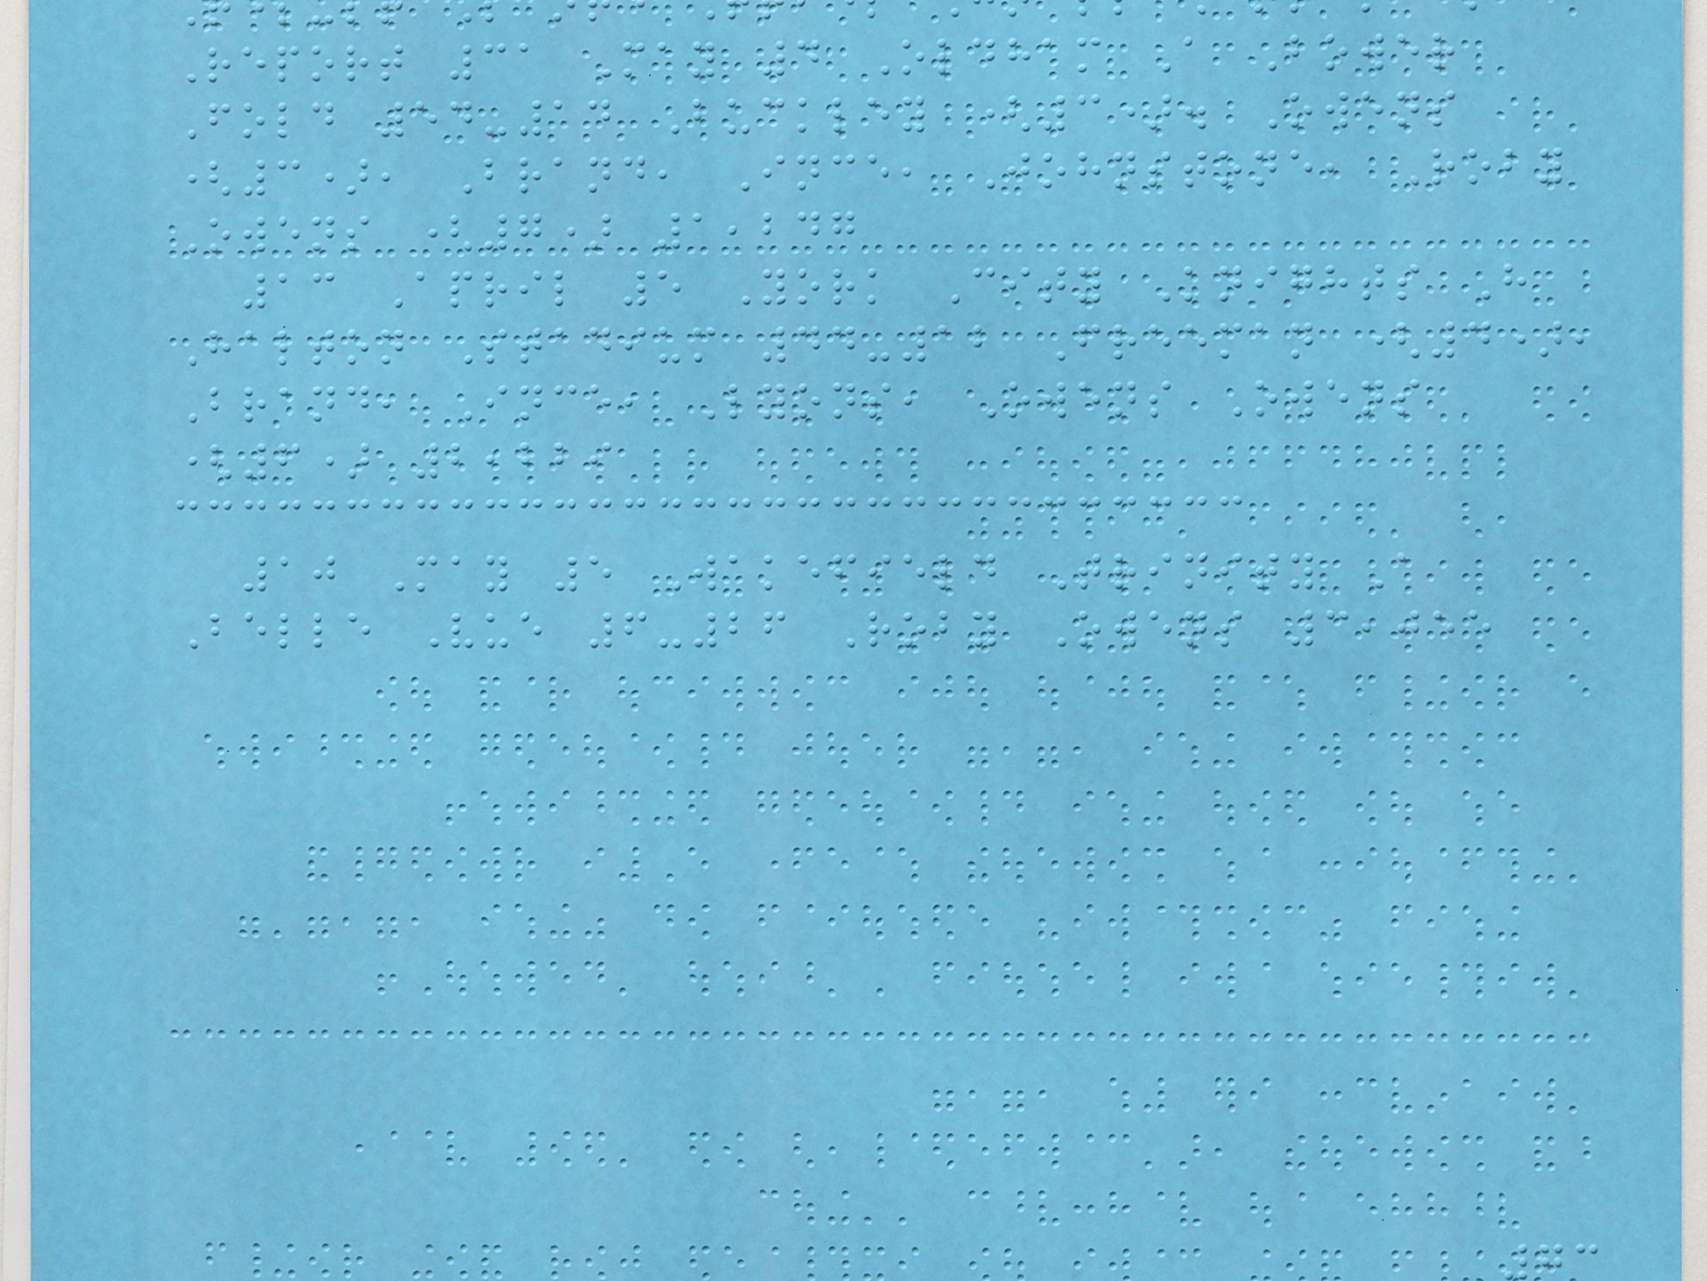Report 31 May 4 Oldham A Bower
Fold 54-14 Buckley (3). Owens
(3), Brand, Ince, Johnstone, Roby
Owens (7) 1,247
13 April 5 York City Knights H
Halton Stadium 44-12 Freeman (4),
Brand, Ince, Lyons, Owens Owens
(6) 2,229
10 May 5 Wakefield Trinity A
Belle Vue 6-26 Roby Owens 3,055
